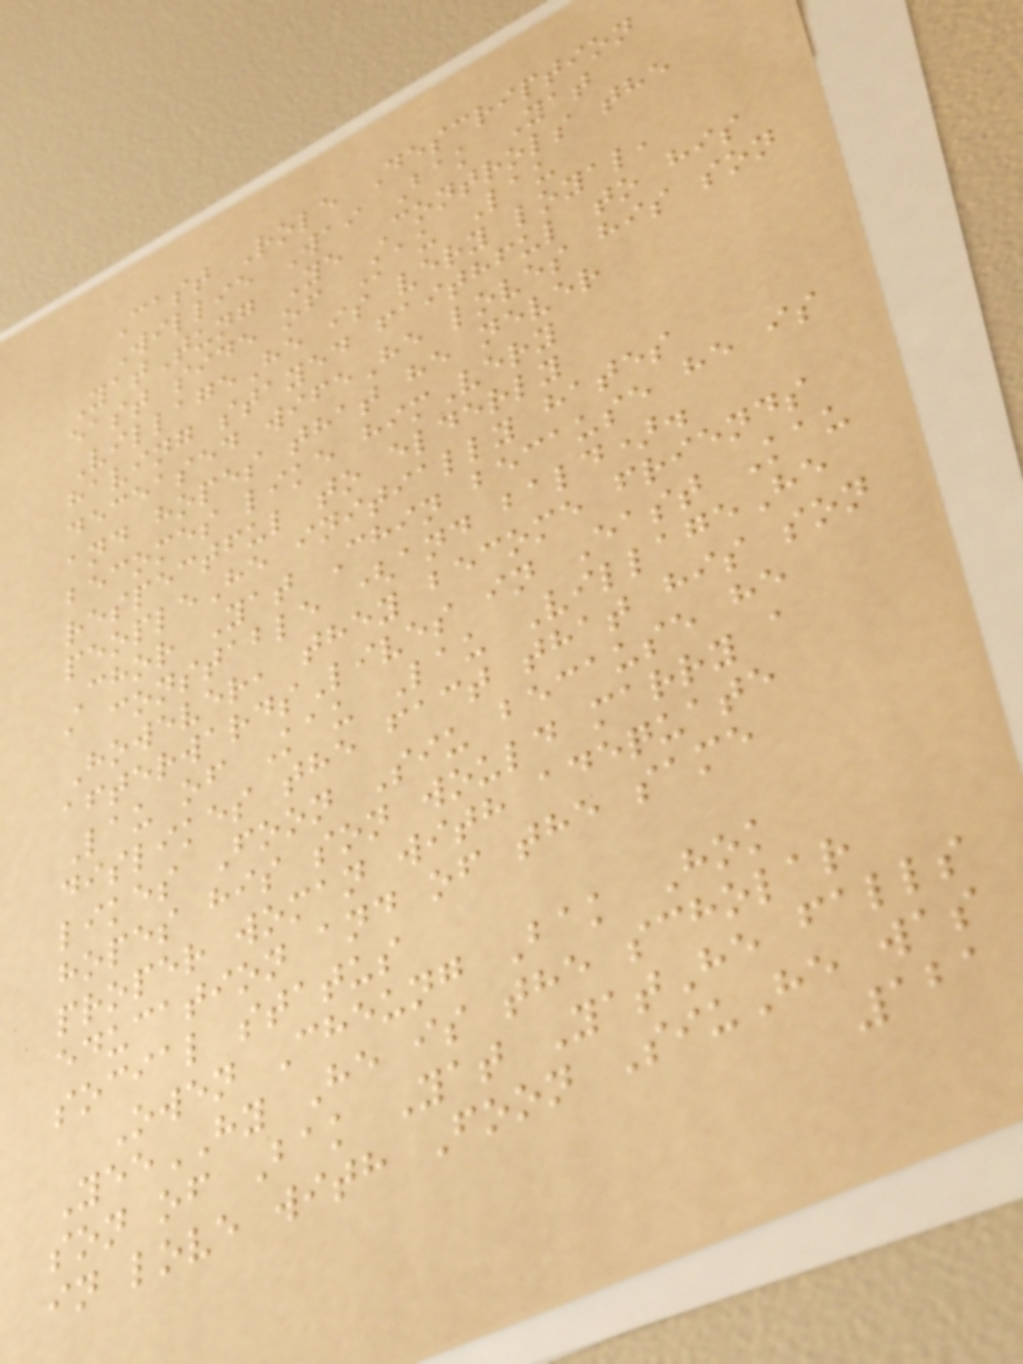Cast Role Description
Willie Wai Bak Yat
YatTung Ye Controls the
east side of Kau Lau
VillageHe is very loyal,
having stayed faithful to his
deceased wifeHe loves his son
and hopes that he never
becomes like himVery
respectful to elderly
peopleHe initially hates
Chor Yat Chin because he is
a constable (and bald).
However, they become friends
afterwardsLives in East Kau
Lau of Kau Lau VillageHe
dislikes the fact that his son
likes Foon Siu because he
hopes his son would marry a
proper woman with adequate
education and of the same
social status
Owen Cheung Bak Hok
YeeHY He is the scholar
son of Bak Yat YatHe falls
in love with Foon SiuHe was
121
